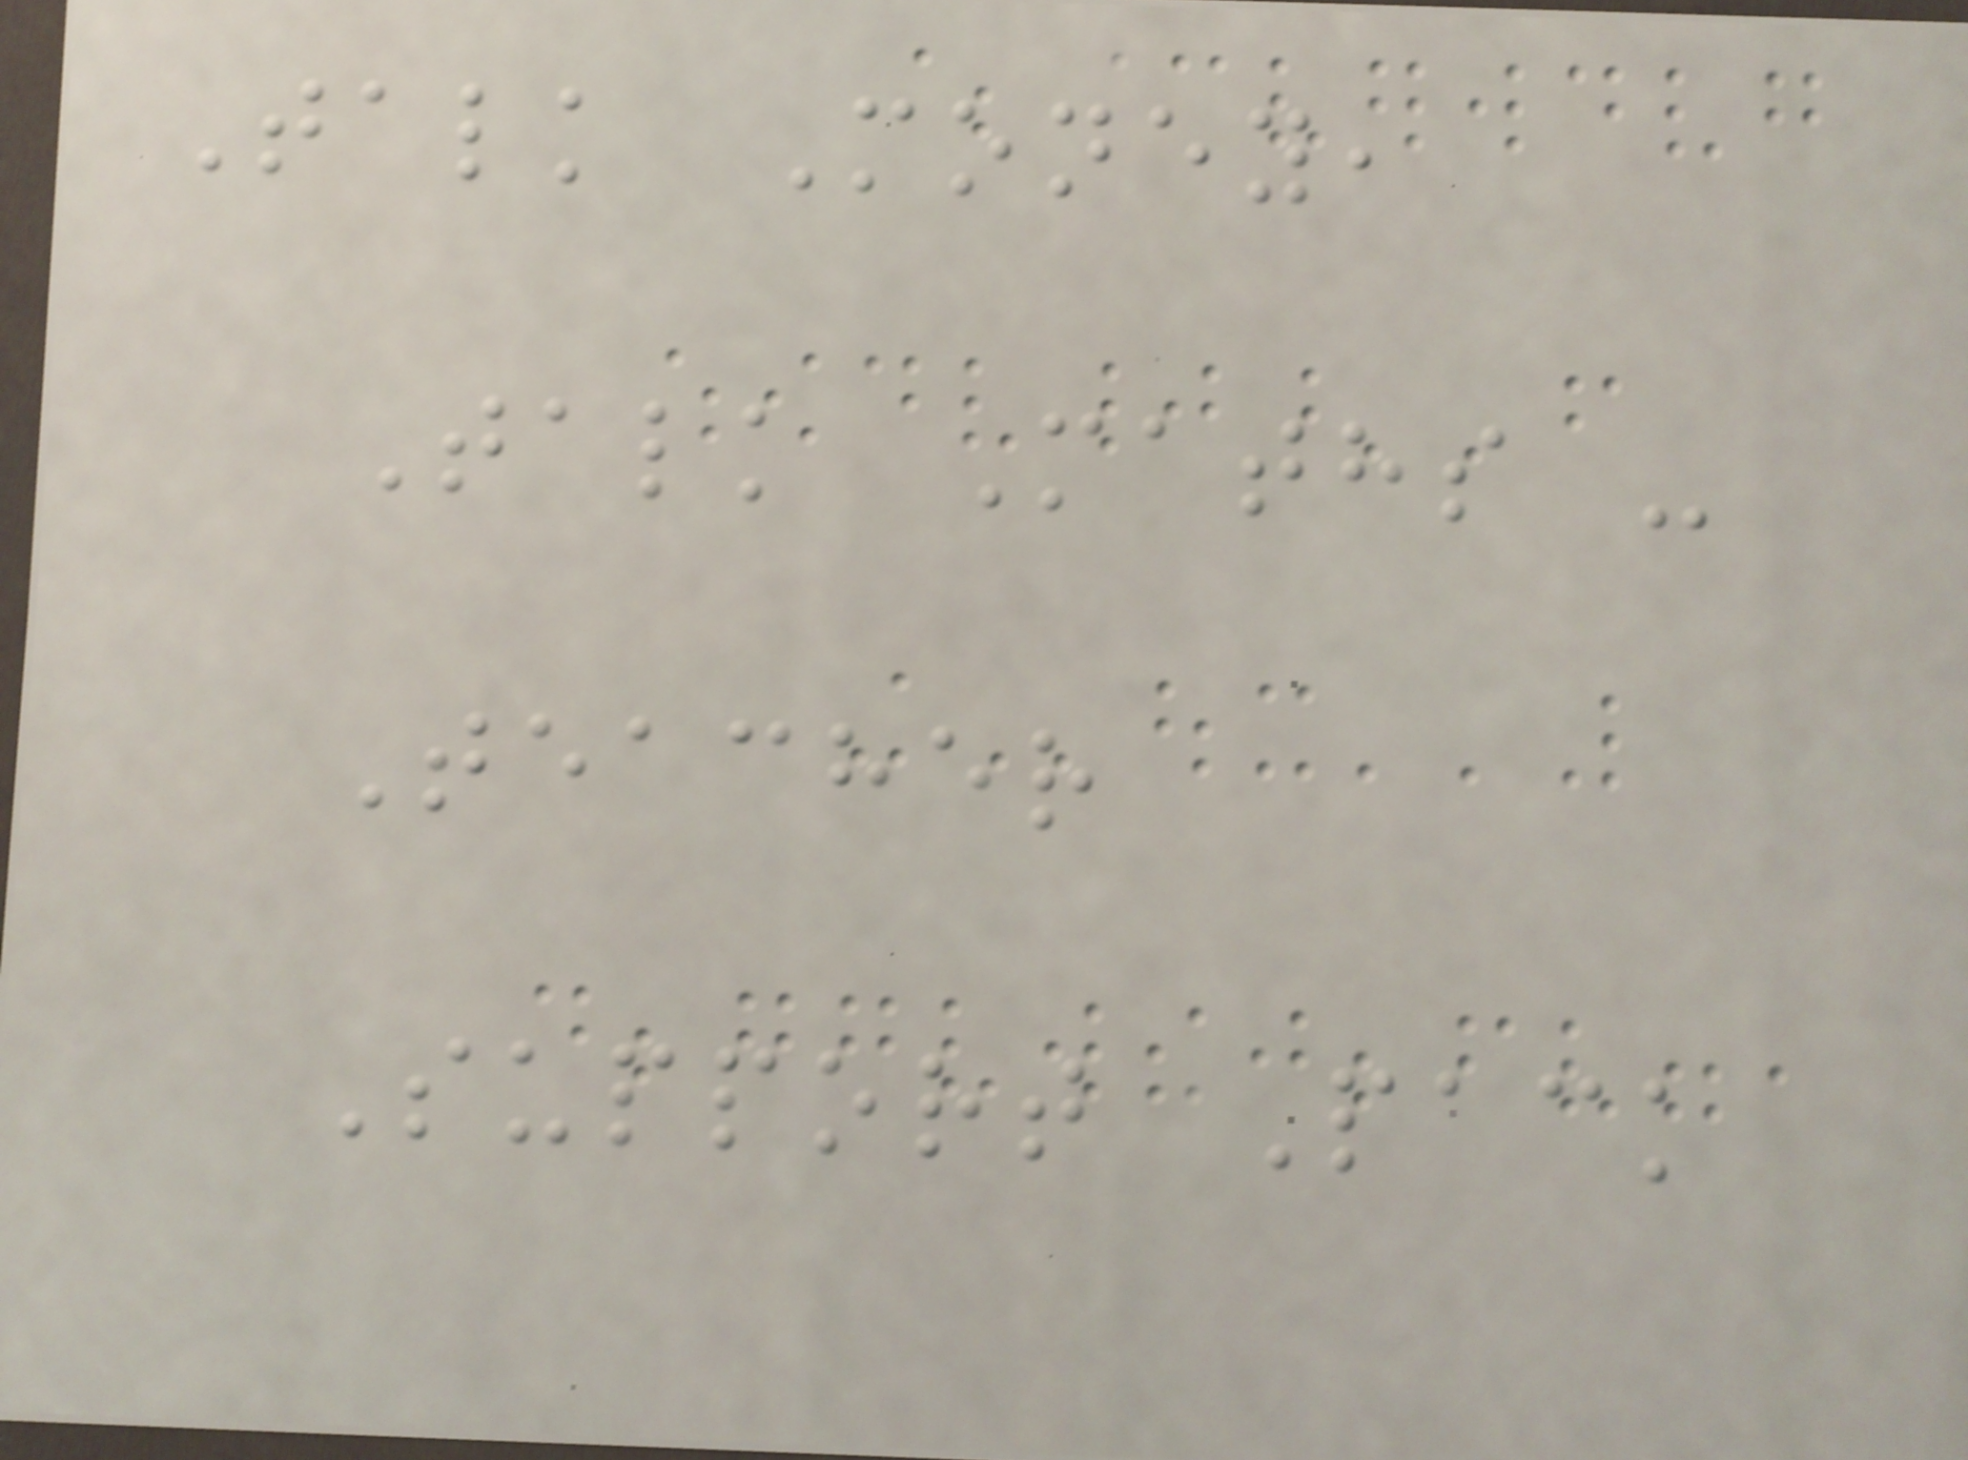Talk Money,
Talk Maths -
Teacher
Support Pack
